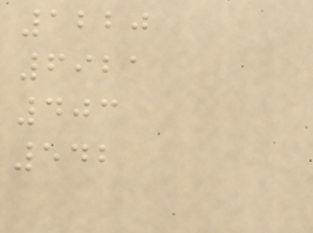1220
6921
403
542
